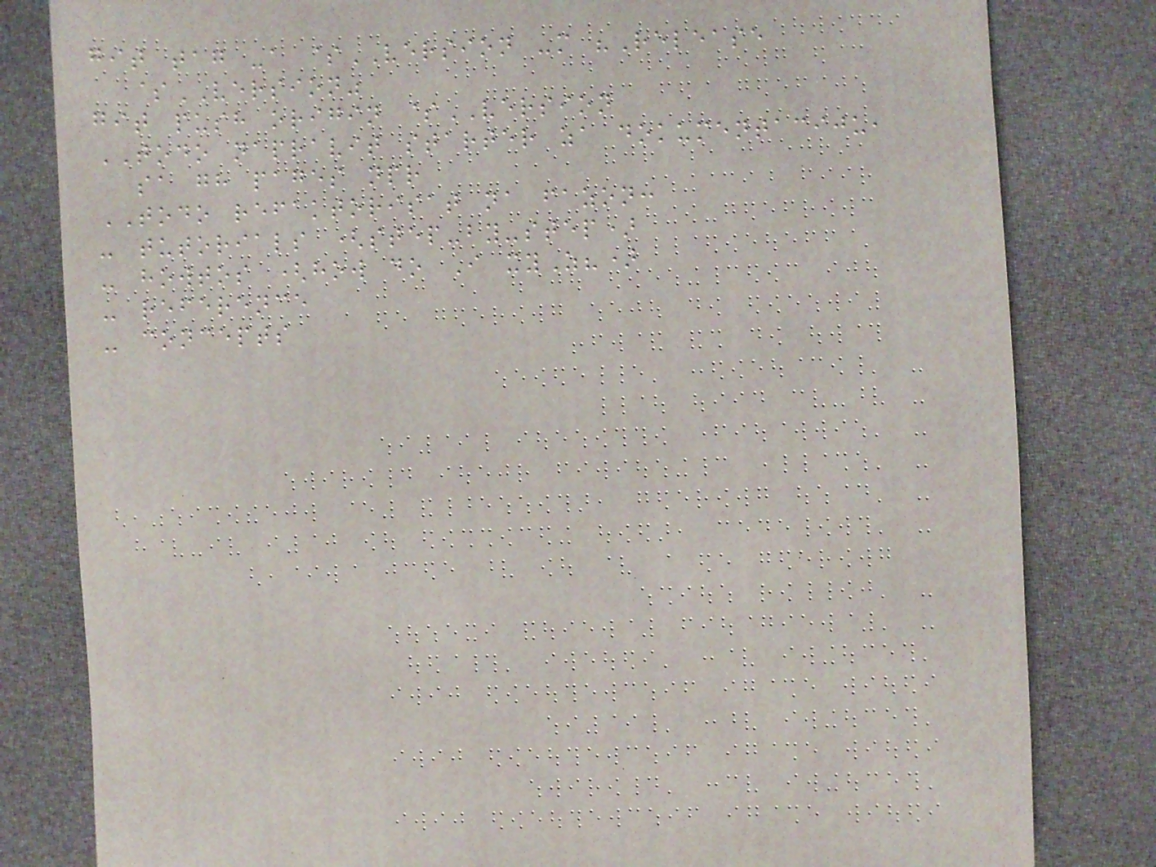git tag -a $VERSION -m "Release
$VERSION"
git push origin $VERSION
TODO napravit starter za dokumentaciju,
sa gh pages npr
TODO refaktorisat na fazon:
- tutorials (step-by-step)
- howtos (how do I xyZ?)
- reference
- concepts
